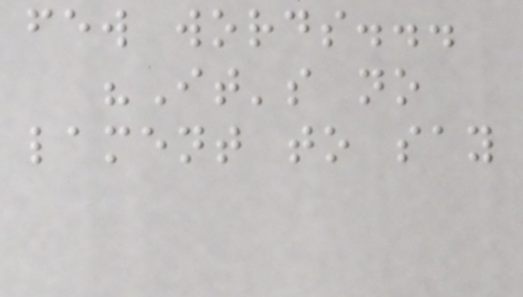few words...
"It's no
lament to say
